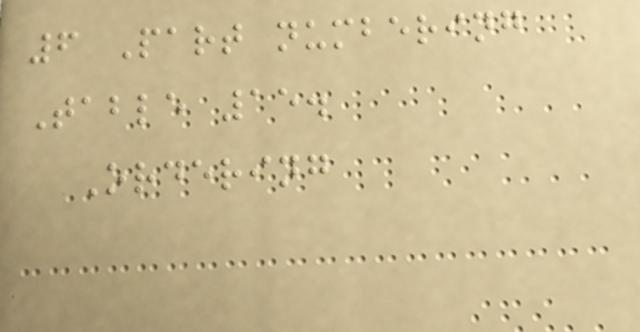6 Part numbering
Table 15.
Ordering
